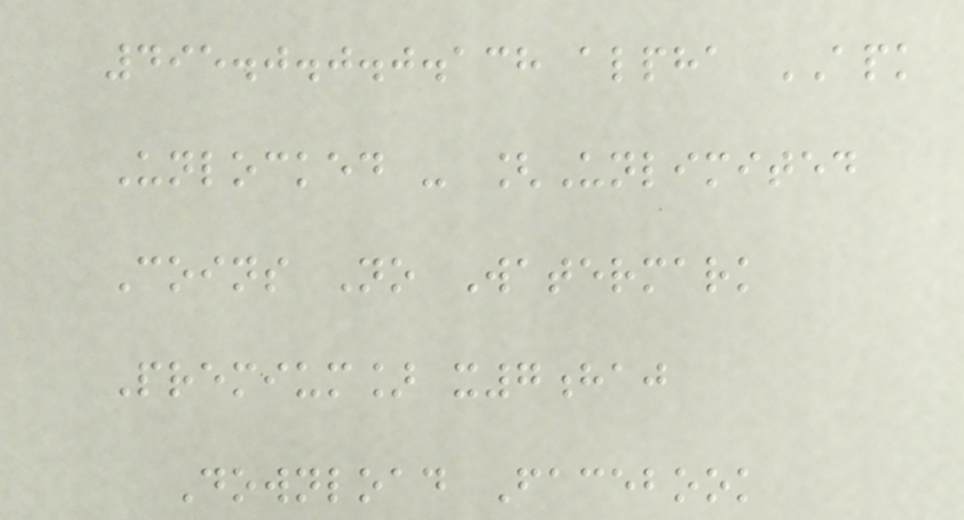495.0.0.0.138 alpha APK
Unlocked - [Unlimited
Coins No Watermark
Premium] x7haj
Download Facebook
